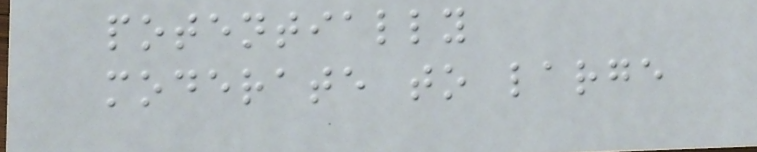potentially
moderate to large
